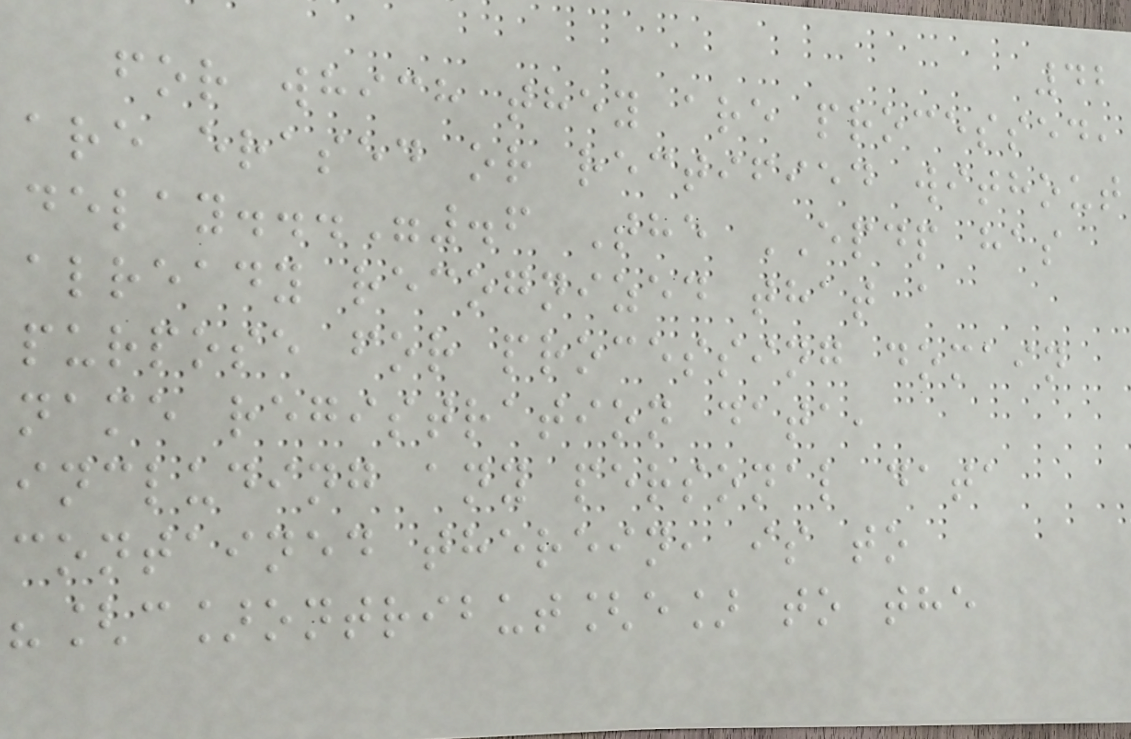42
for which they are processed,
are erased or rectified without
delay...".6 The EPDP has
already recognized that a
purpose for processing domain
name registration data,
including any personal data
contained therein, is to
"[c]ontribut[e] to the
